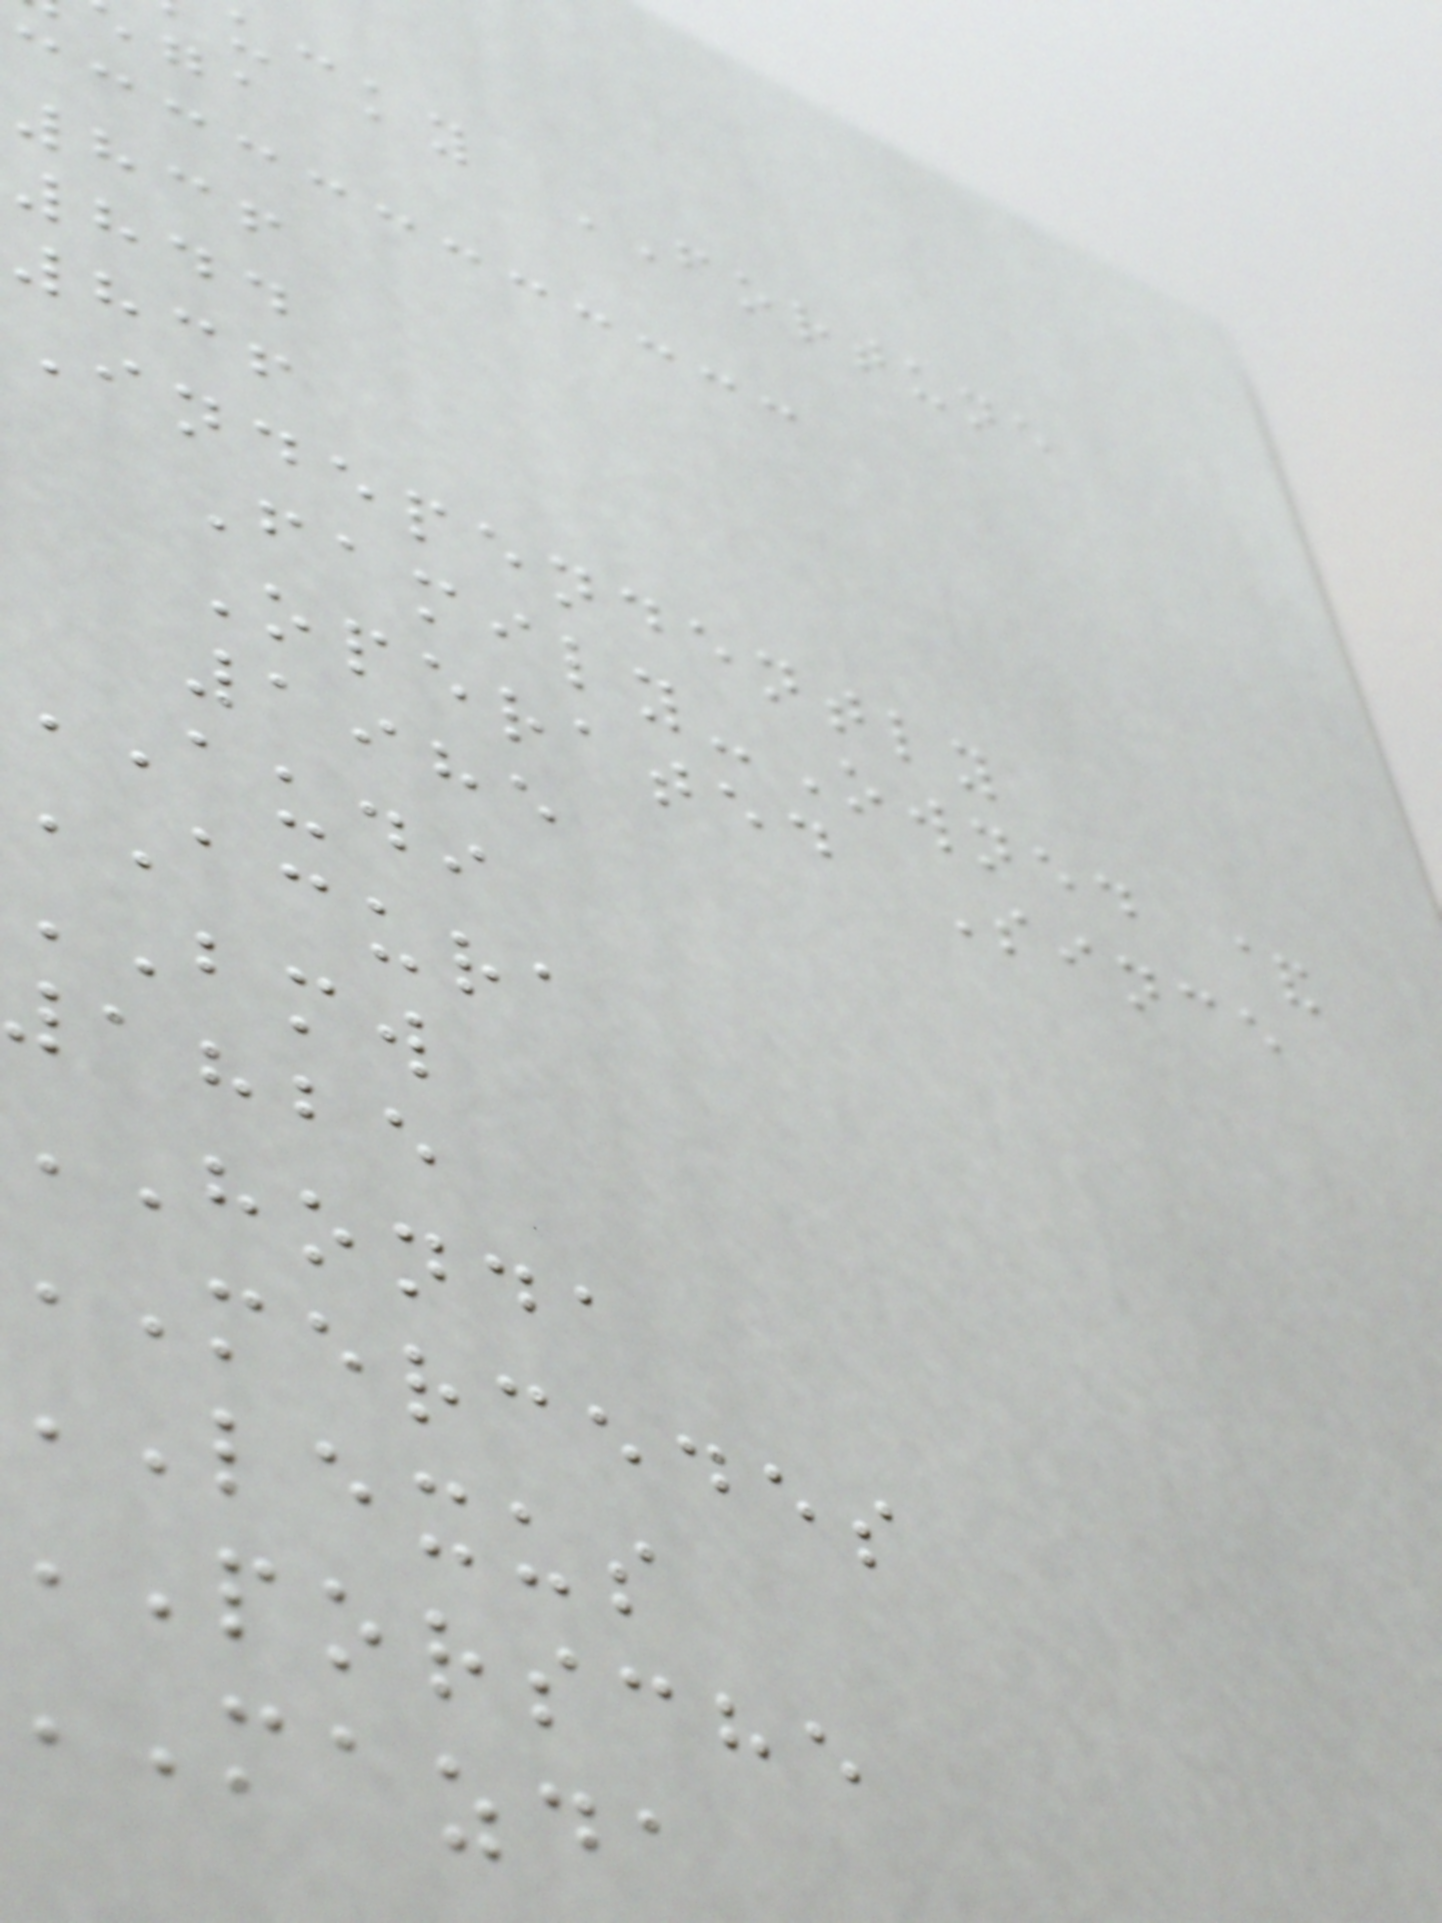ucky FORTUNE
836
844
836
Independently
Family-Owned &
Operated Since
1985
AUDI
ACURA
BMW
1825
honda
mercedes
lexus
porsche
mazda
